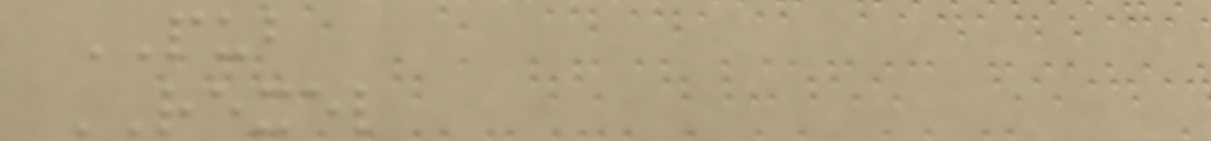PUB
REXEL
